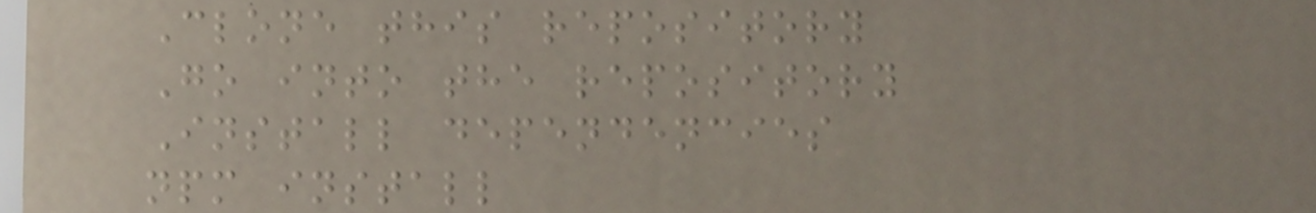Clone this repository
Go into the repository
Install dependencies
npm install
